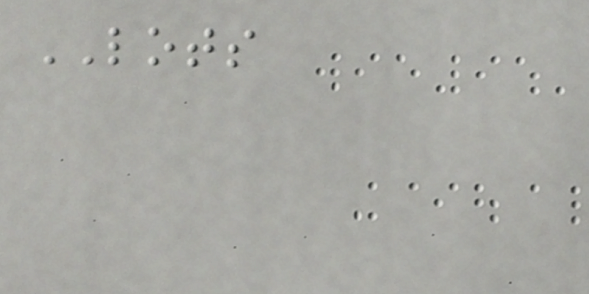LOTS
